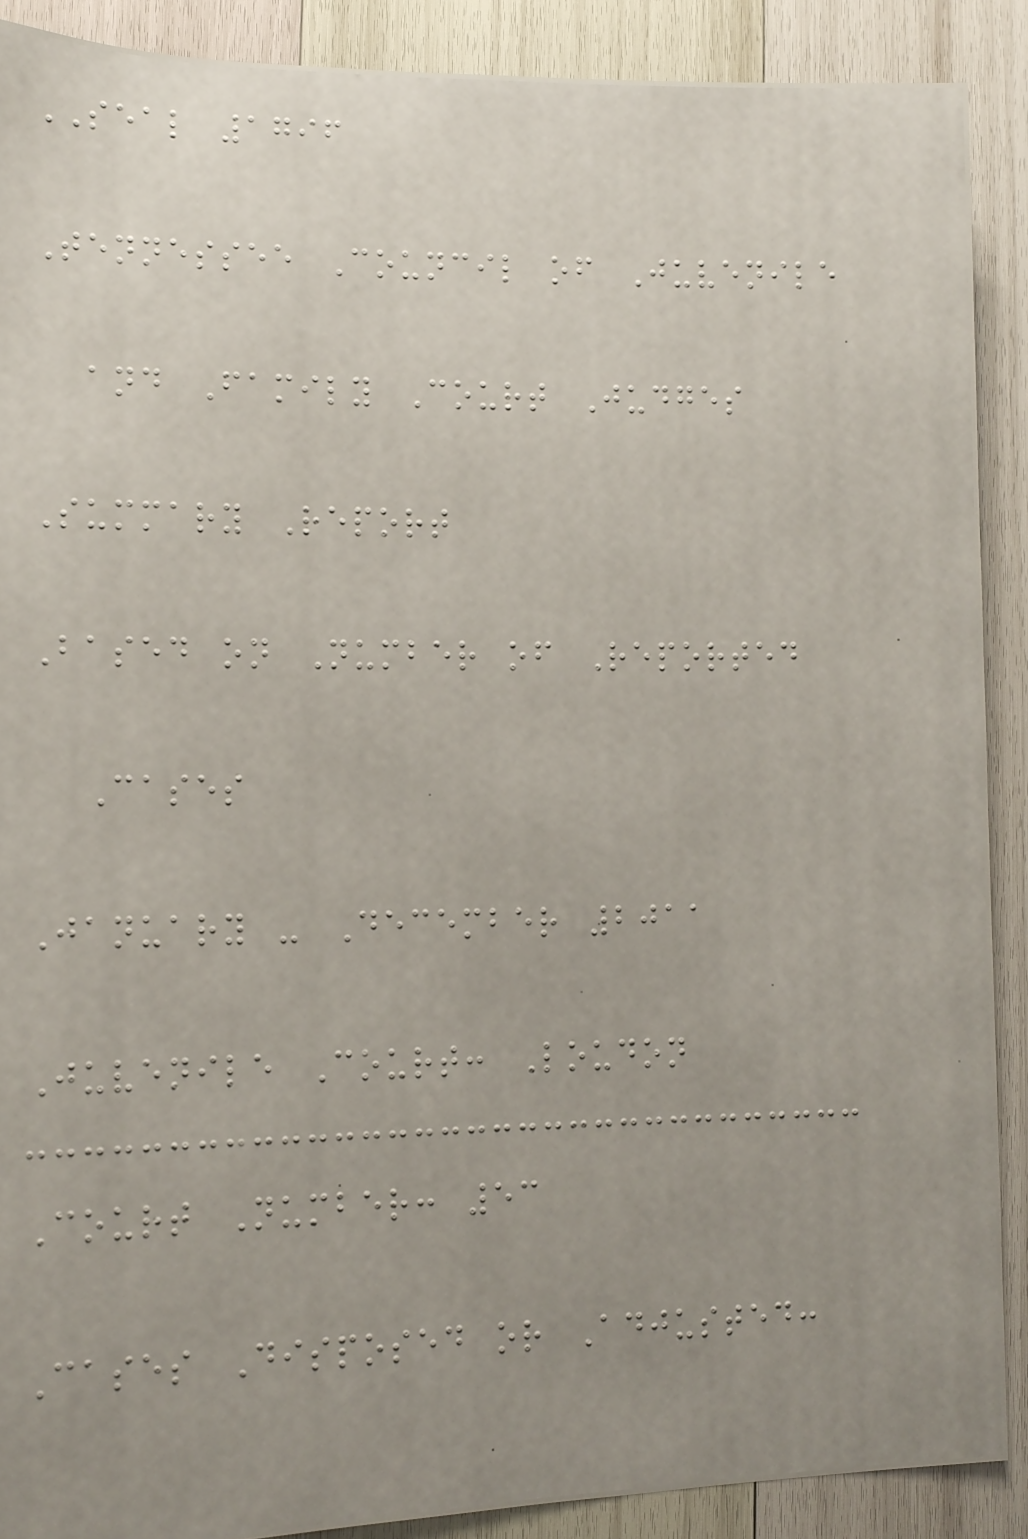SEAL 1796
Tennessee Council of Juvenile
and Family Court Judges
Summary Report
Based on Number of Reported
Cases
January - December 2011
Juvenile Court: Loudon
Court Number: 53
Cases Disposed or Adjusted:
